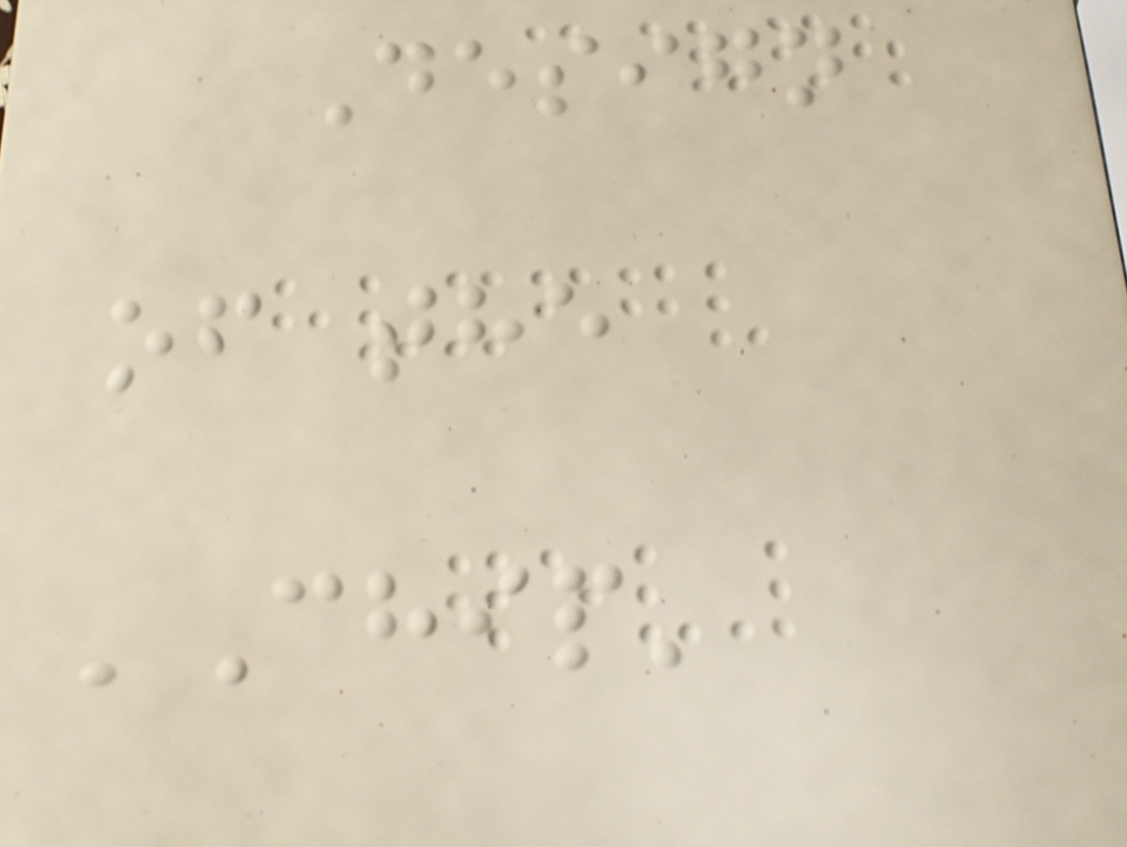Design
of the
'Chip'
